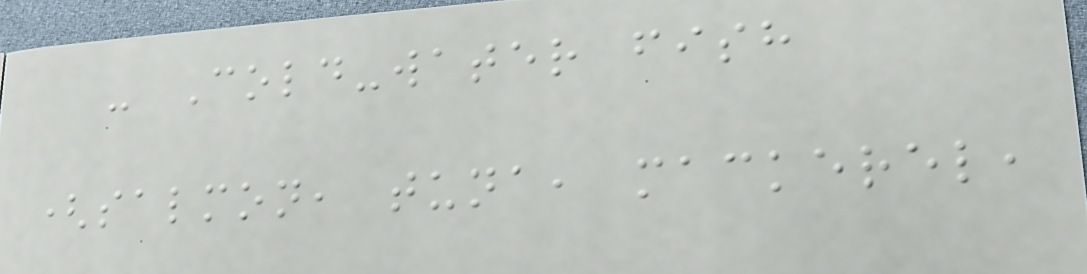- Cold-water fish
(salmon, tuna, mackerel,
